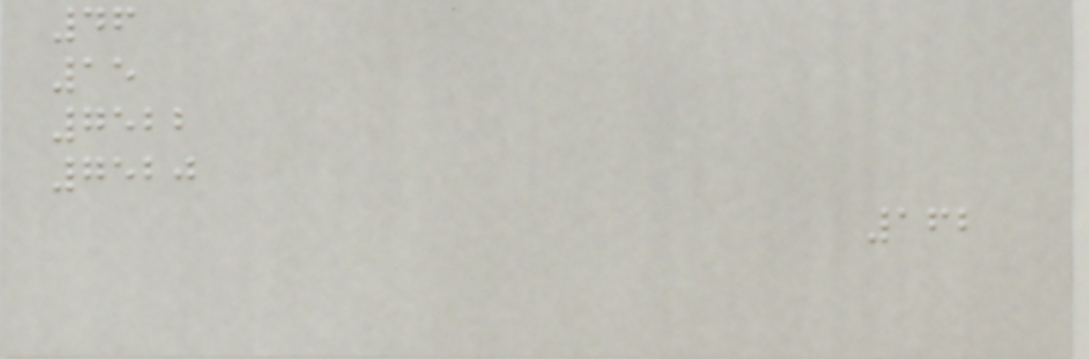46
15
7522
7520
162
